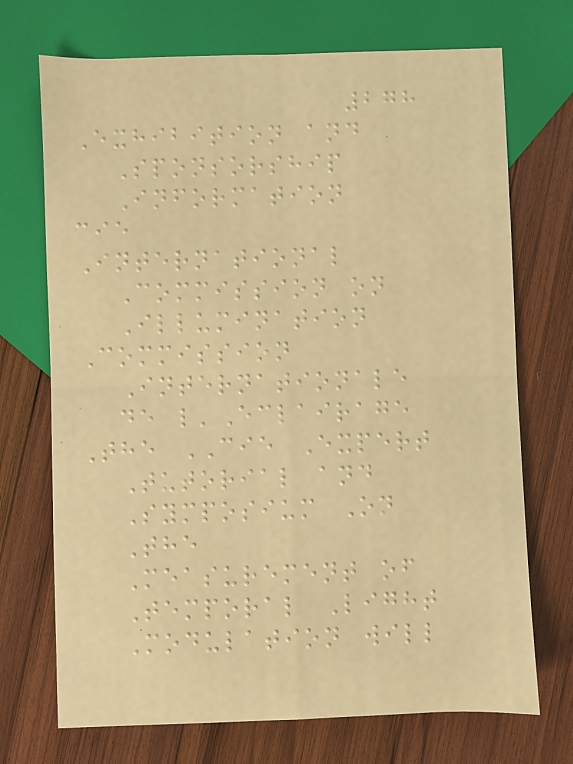278
Exhibition and
Sponsorship
Information
cie
International
Commission on
Illumination
Commission
Internationale
de l'Eclairage
The CIE Expert
Tutorial and
Symposium On
The
Measurement of
Temporal Light
Modulation will
